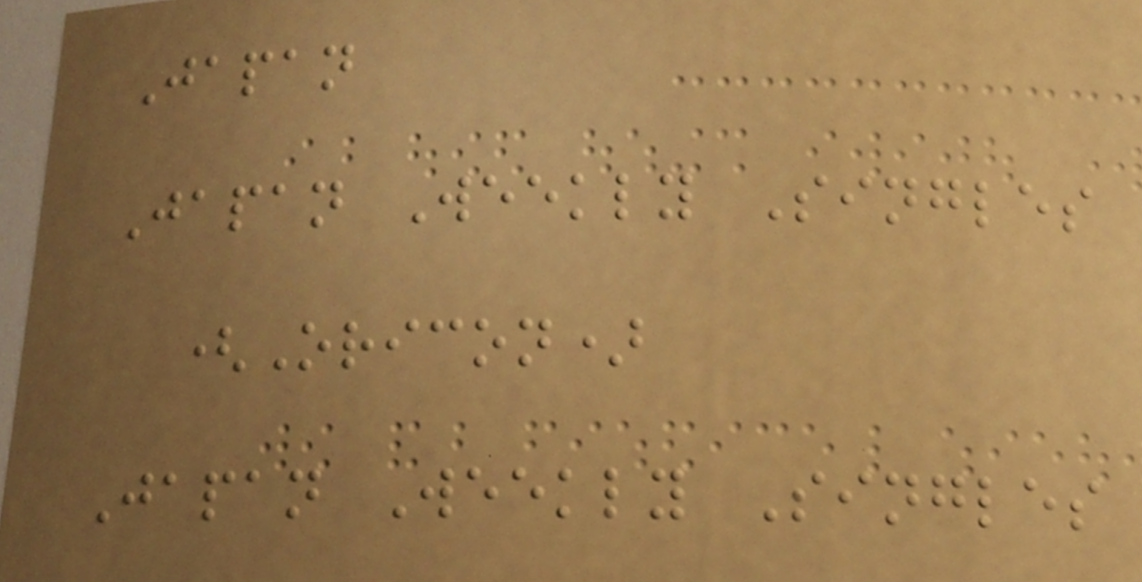Japan
Japan Weekly Singles
(Oricon)
Japan Weekly Singles
